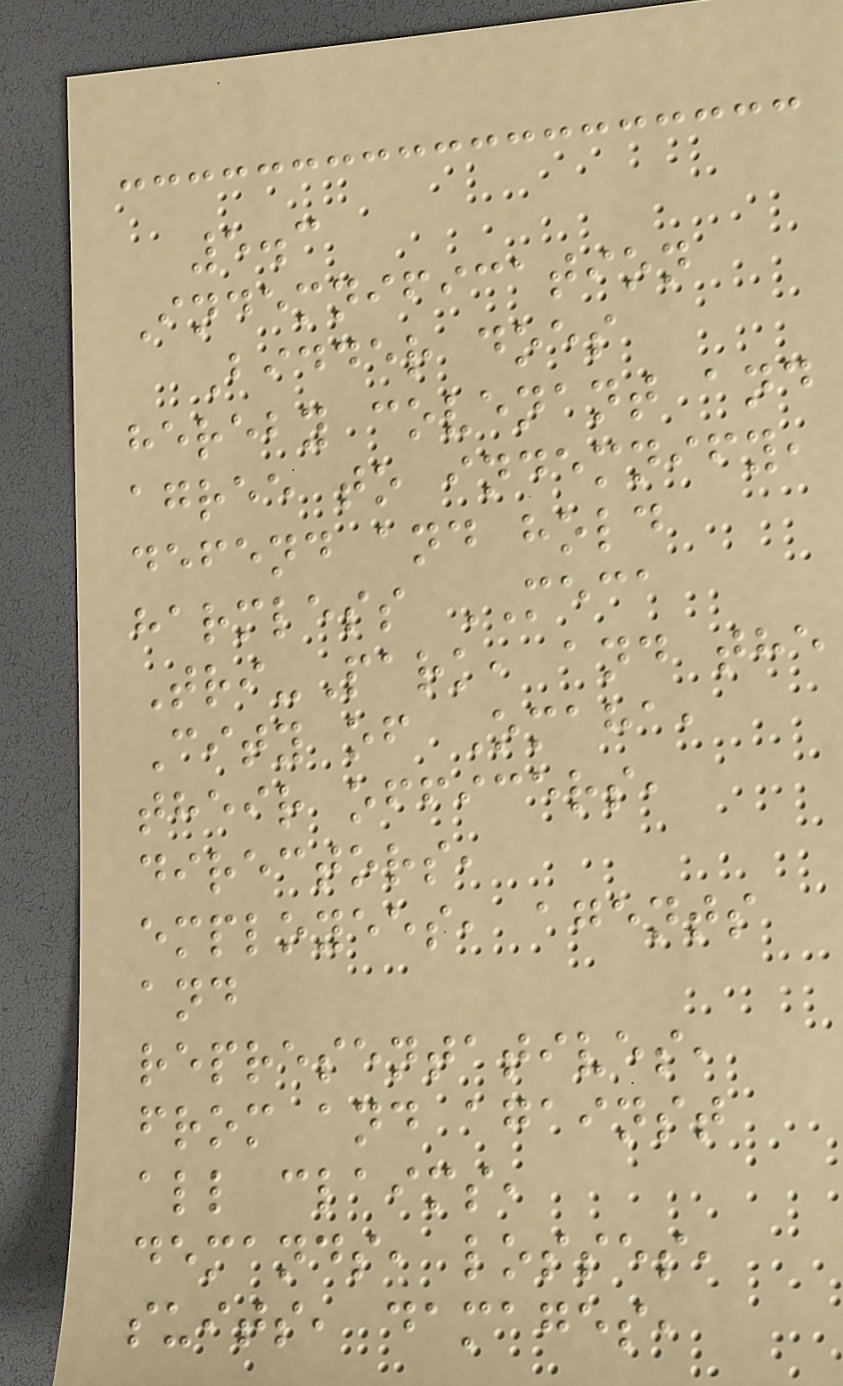5.3
Indemnification
Bidder does
hereby covenant and
agree to indemnify,
defend and hold
harmless MECA
Tri-Park, and the
City of Omaha,
their officers,
directors,
employees, agents
and
representatives,
from and against
all claims,
demands, losses,
suits, damages,
